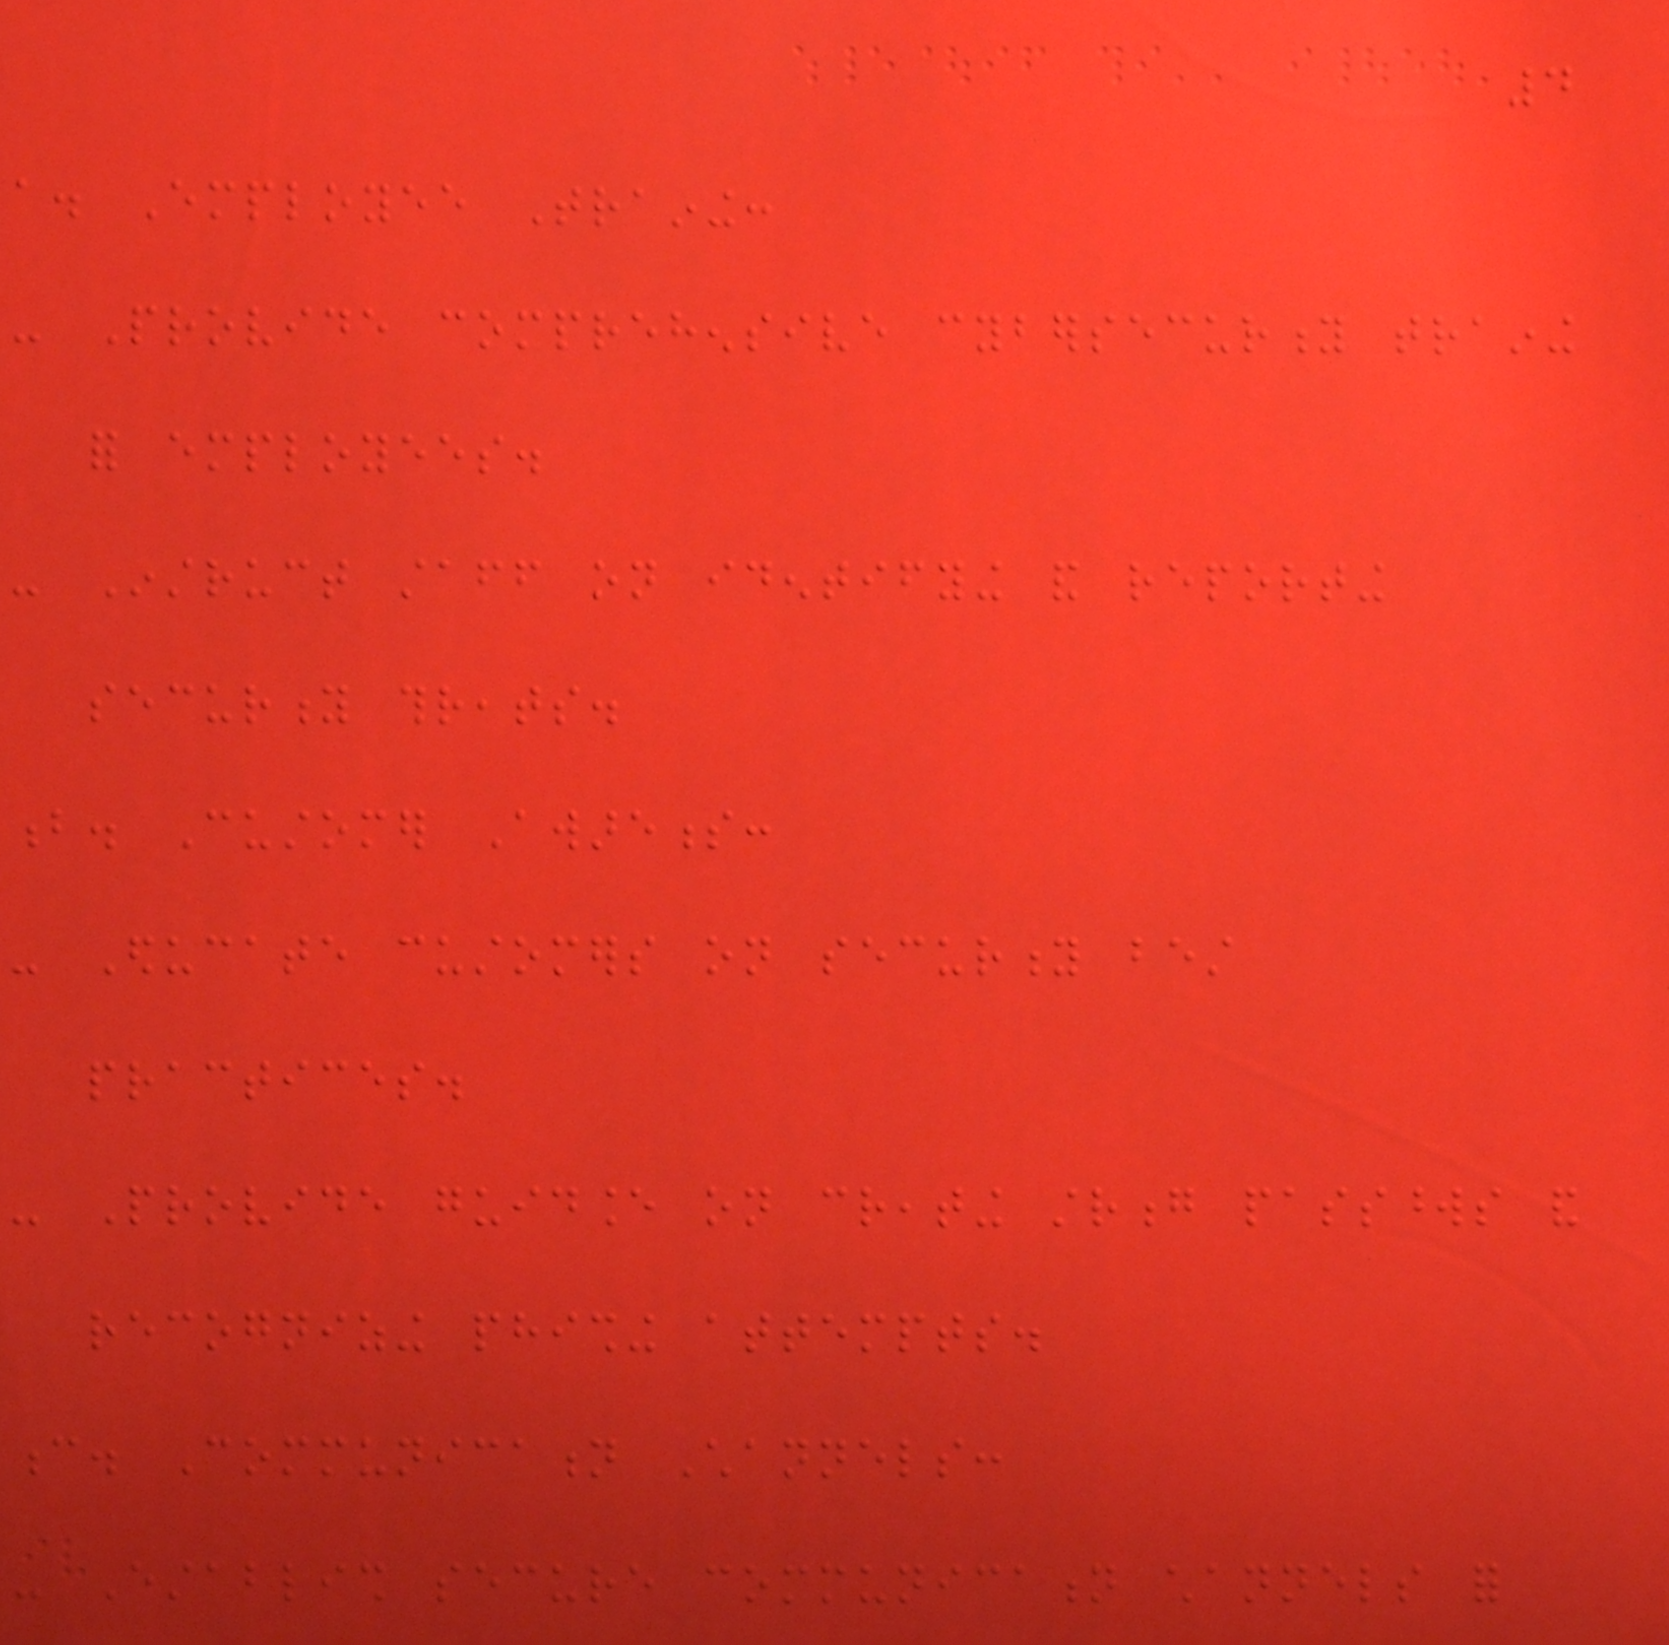4
a. Employee Training:
- Provide comprehensive cybersecurity training
for employees.
- Instruct staff on identifying and reporting
security threats.
b. Customer Awareness:
- Educate customers on security best
practices.
- Provide guidance on creating strong passwords and
recognizing phishing attempts.
c. Communication Channels:
- Establish secure communication channels for
